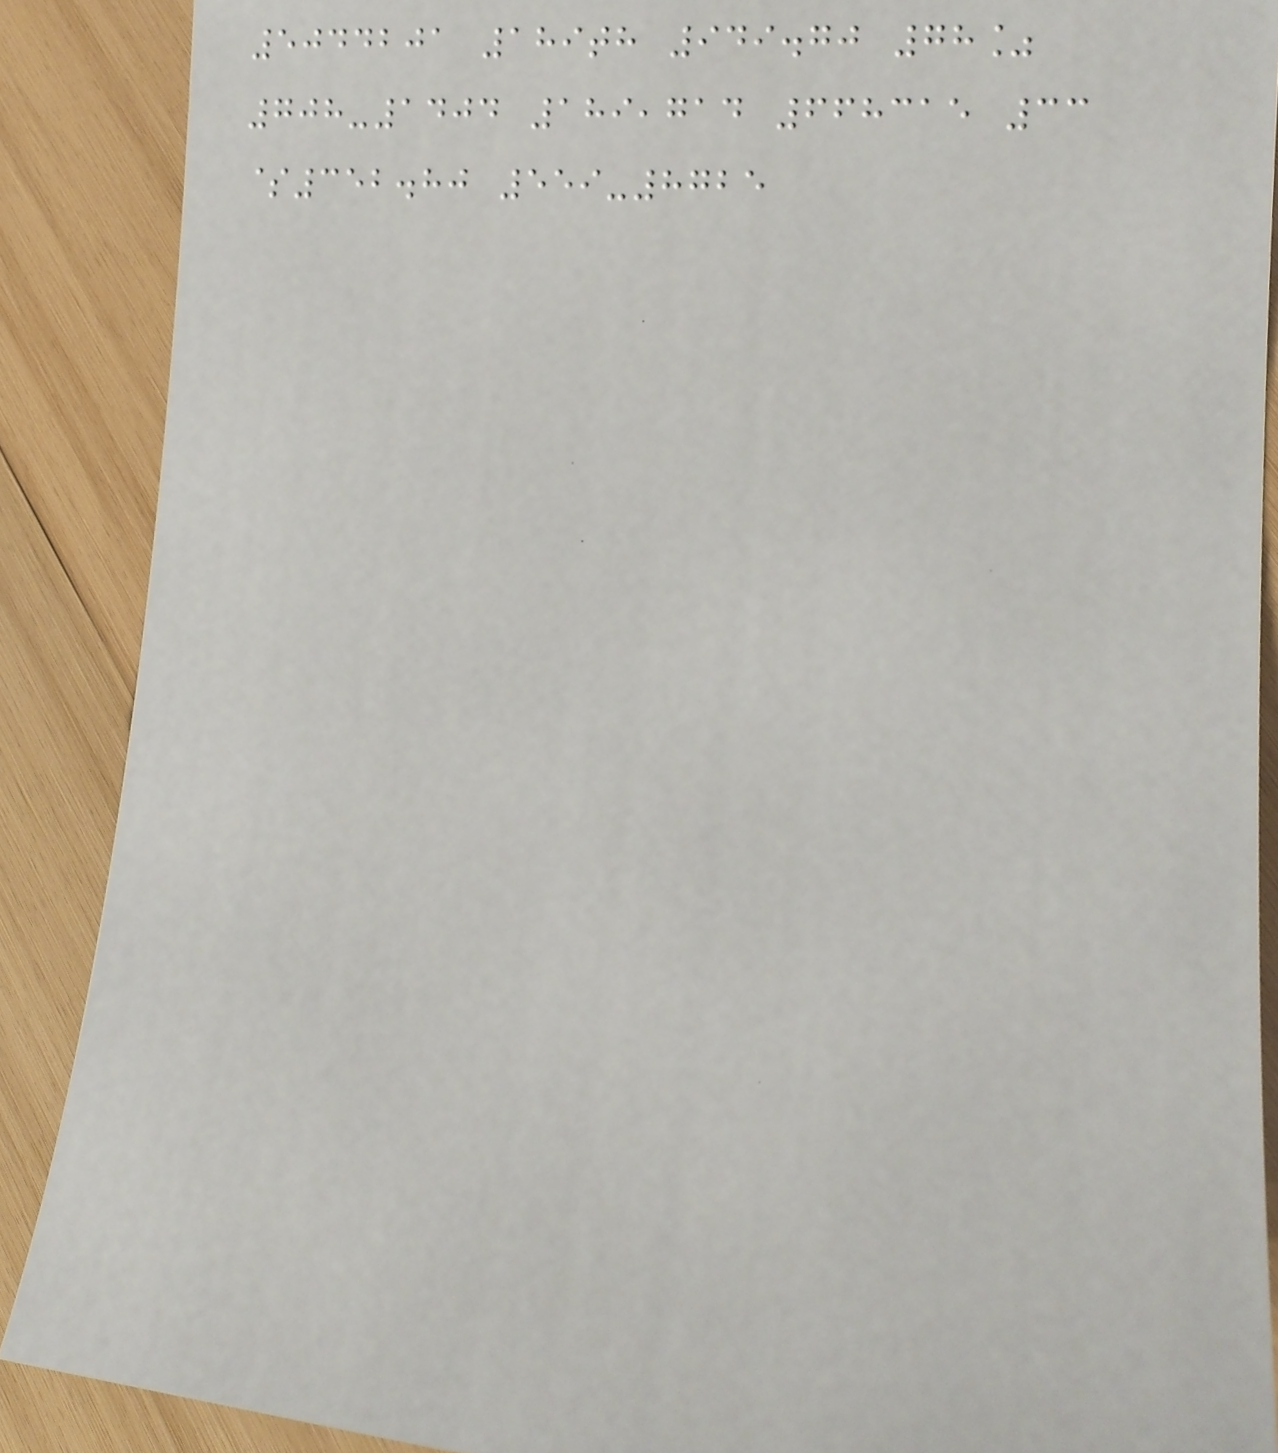5044201 189th 949.70 78%
708-1404 189,714 668315 33
$352.80 559-8725
